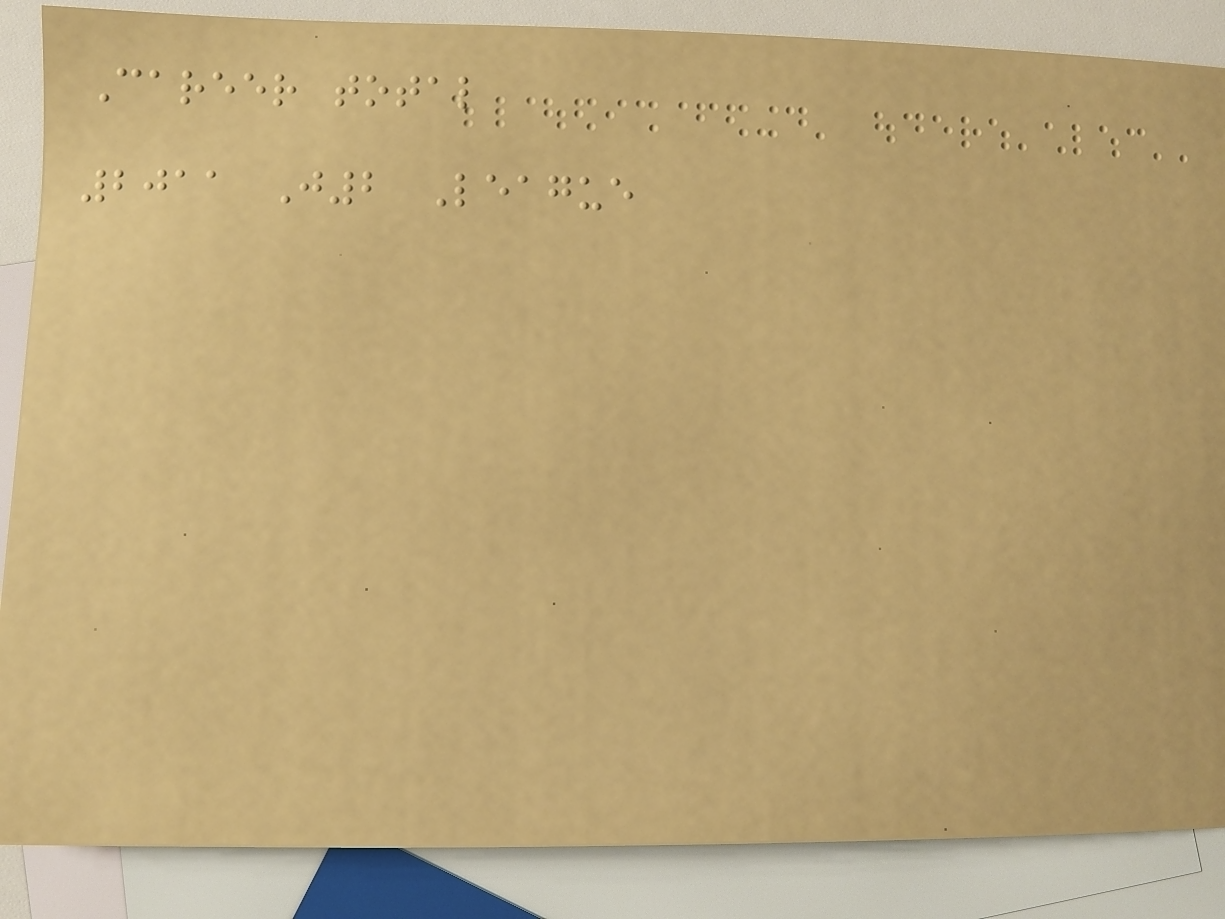Career total
2011 J2 League
